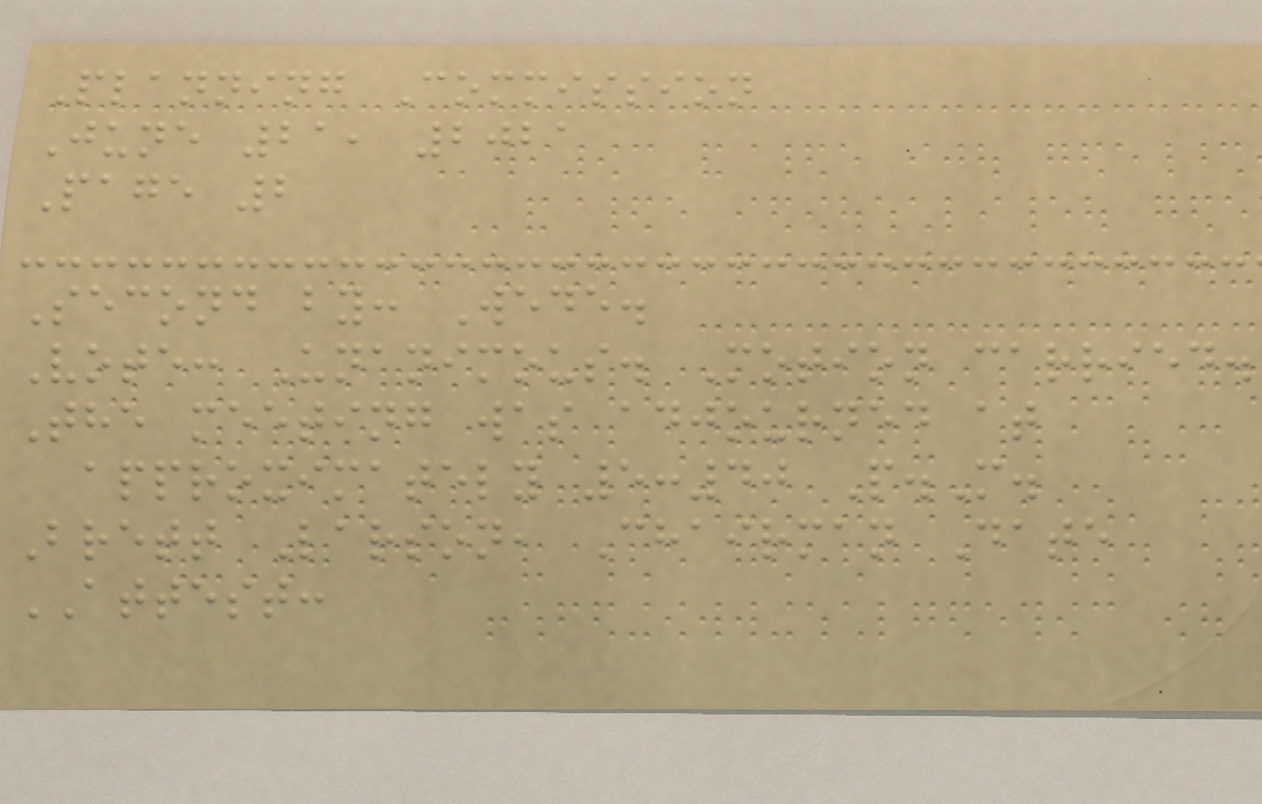Planning Commission
June 21, 2021
Page 2
Second by: Wede.
Vote: Unanimous. Motion carried.
The meeting was adjourned at
approximately 5:40 P.M.
Brett Larson, Chairman Date
ATTEST:
